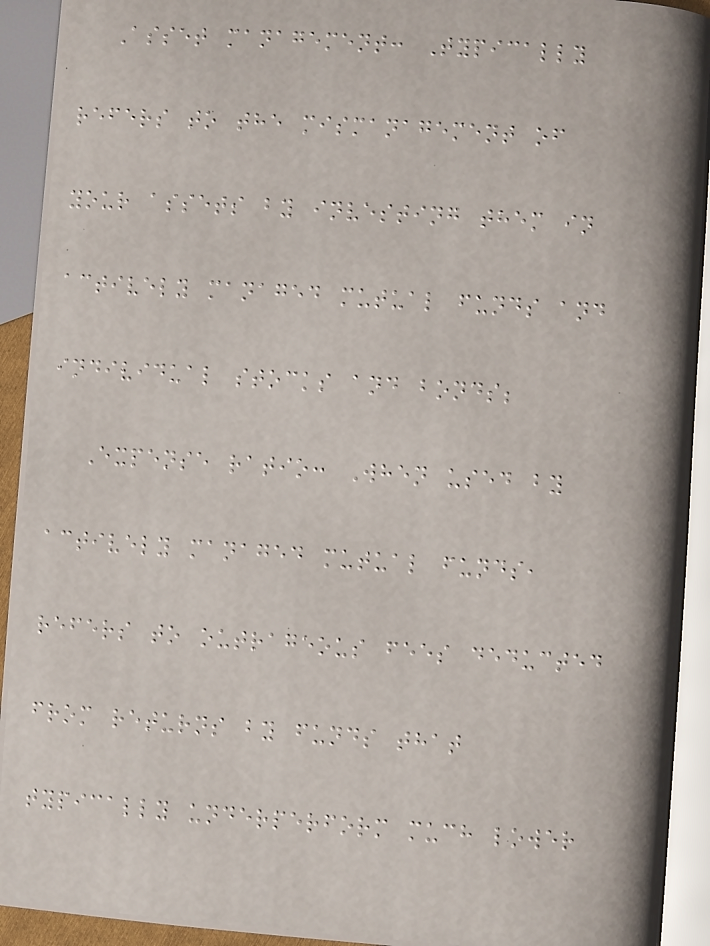Asset management: Typically
refers to the mismanagement of
your assets by investing them in
actively managed mutual funds and
individual stocks and bonds;
Expense ratio: When used by
actively managed mutual funds,
refers to outrageous fees deducted
from returns by funds that
typically underperform much lower
